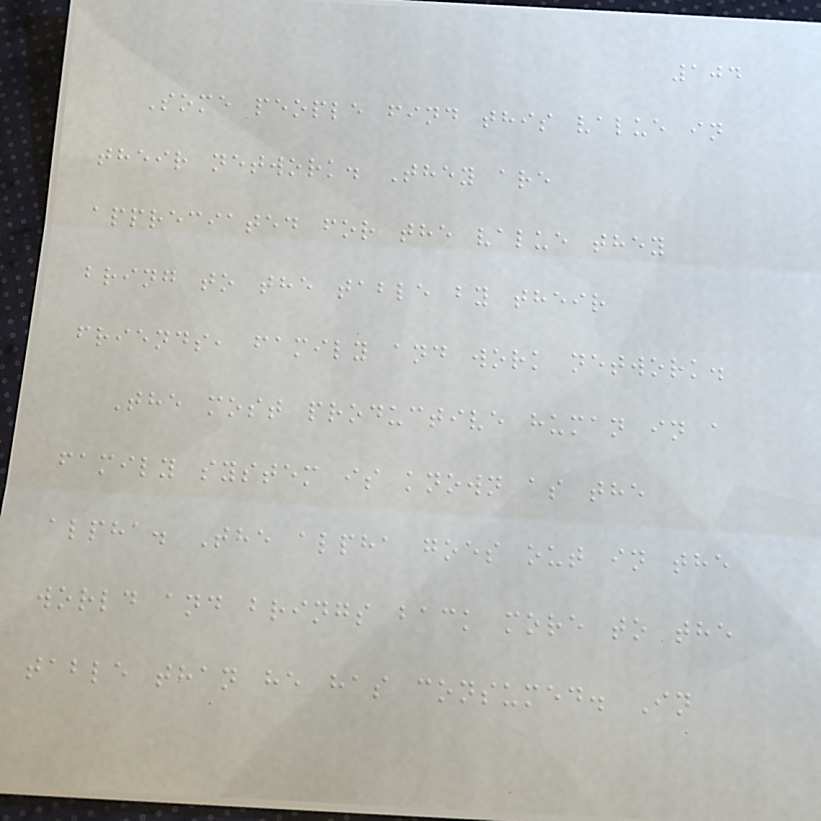104
Some people find this value in
their network. They are
appreciated for the value they
bring to the table by their
friends, family and work network.
The most productive human in a
family system is known as the
alpha. The alpha goes out in the
world and brings back more to the
table than he has consumed. In
